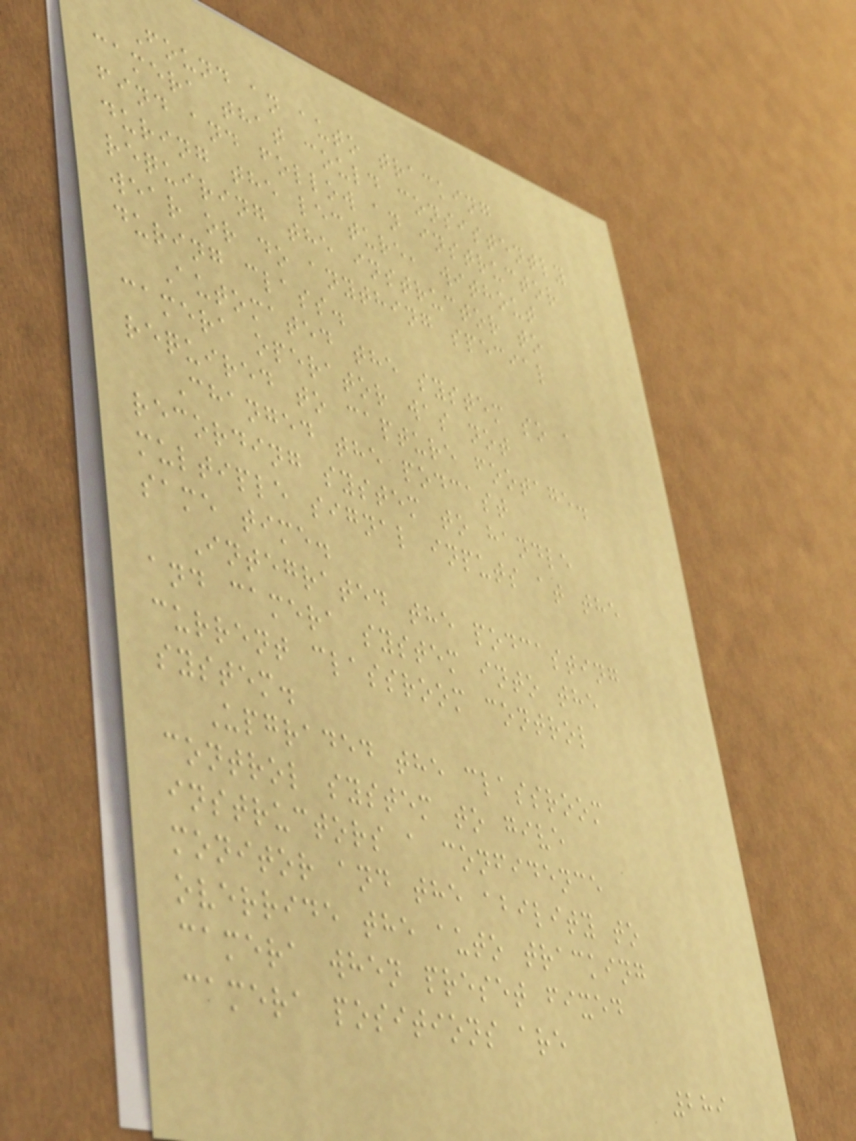Found an auto tracking
camera that could consistently
find and follow an instructor
during the lecture, without
requiring the instructor to
wear or do anything special
during class.
Automated the system so a
camera operator was not
required to capture footage.
Changed the podcast
recording system to handle
multiple signal inputs at the
same time.
Integrated the podcasting
and camera system into the
current classroom control
system.
Upgraded the classroom
control system to give
instructors a confidence
monitor and the ability to
override the auto tracking
camera when preset fixed
camera positions are
289
